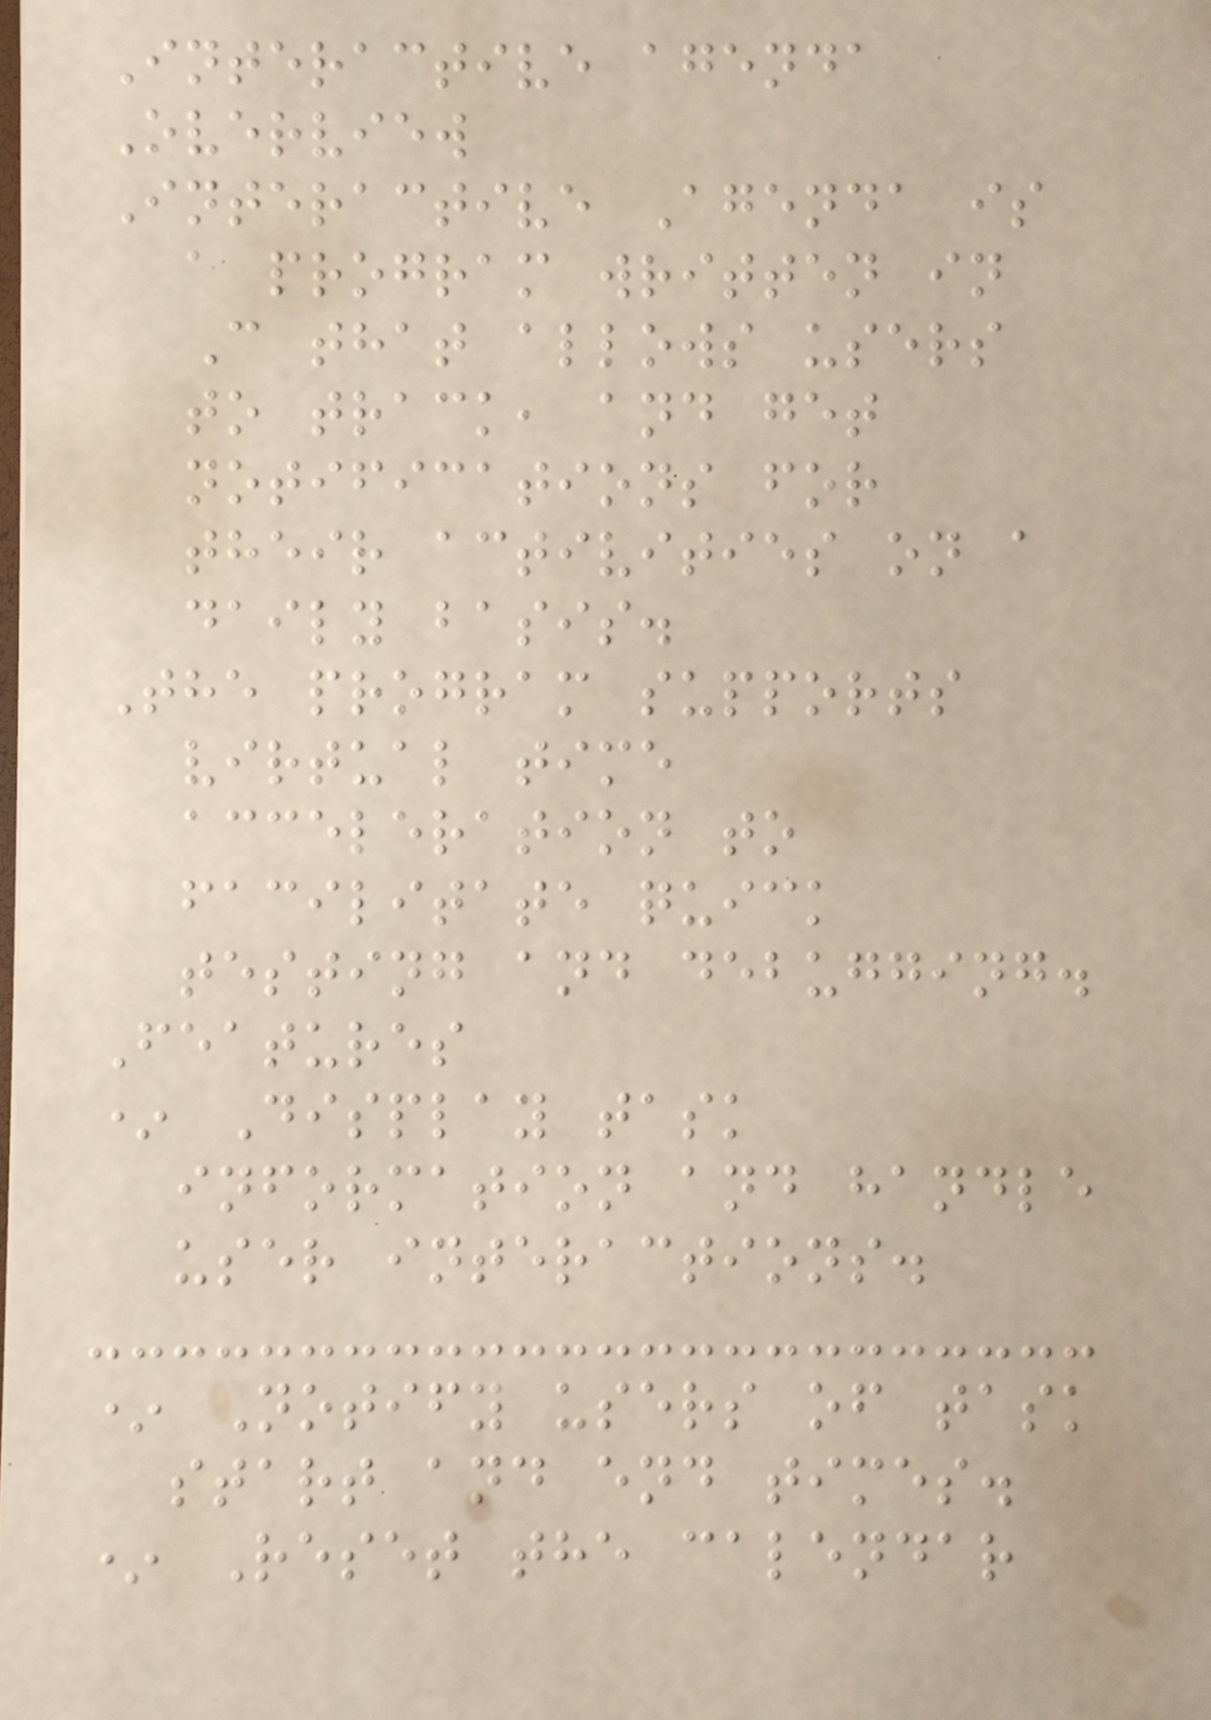Interactive agenda
Overview
Interactive Agenda is
a program written in
C that allows users
to track, and get
notifications for
their activities on a
daily basis.
The program supports
virtual time
acceleration to
facilitate quick
testing and debugging.
Features
* Display task
information and handle
user interactions.
* Notify users of task
start and end times.
* Reset the calendar
